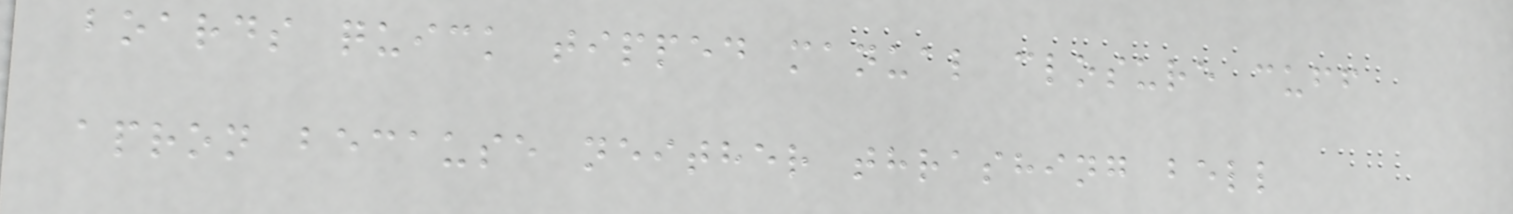boards quick tipped manual closure cuff
apron because neither thrashing bell
